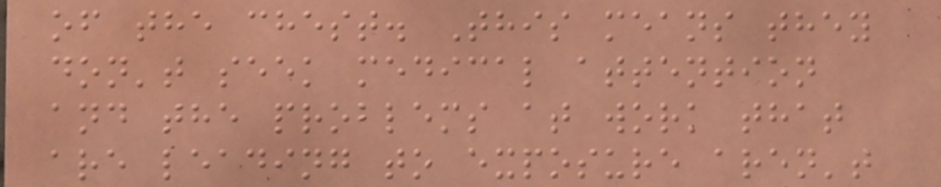of the chest. This means they
don't seek medical attention
and the problems at work that
are leading to exposure aren't
